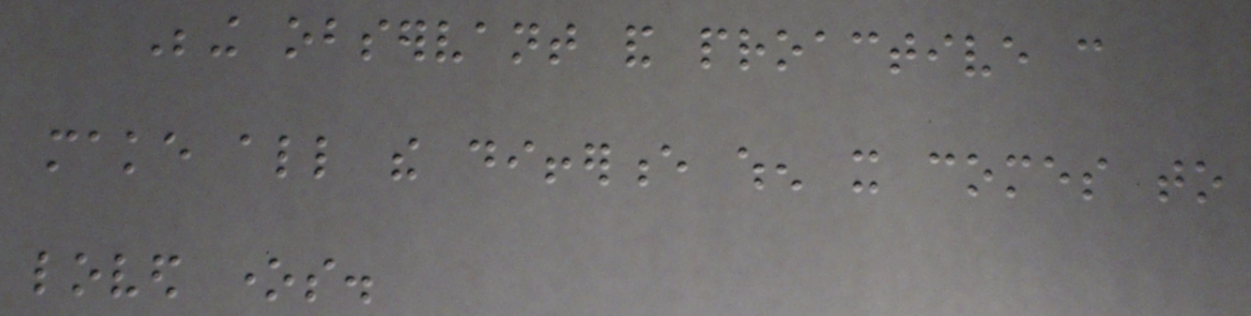Being observant and proactive can
make all the difference when it comes to
loved ones.
